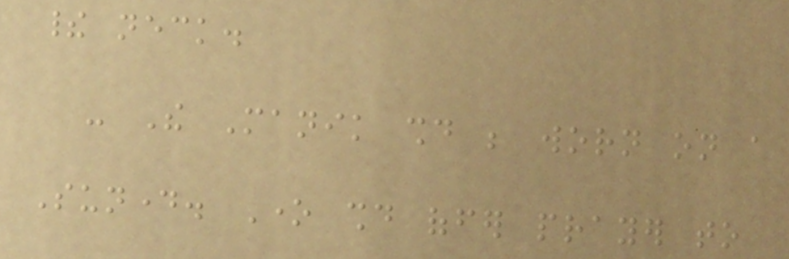their neck.
- The Manik should be worn on a
Sunday. One should offer prayer to
